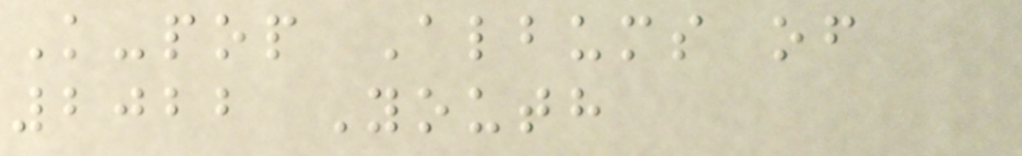K-pop Albums of
2022 Youth
